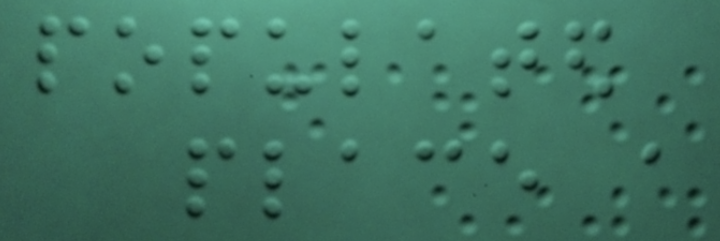populated
place a
